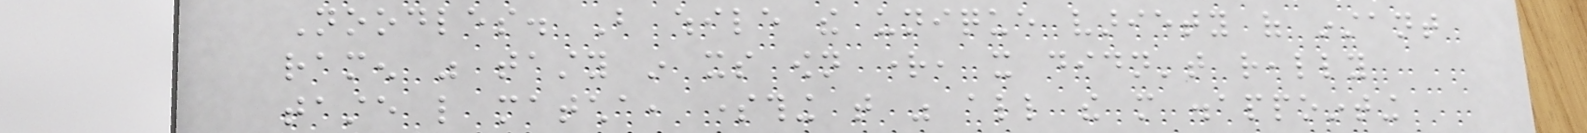Noodles. But while the unique variety of instant
ramen was tasty in its own right, it didn't really
taste like matcha, something that was all the more disappointing
